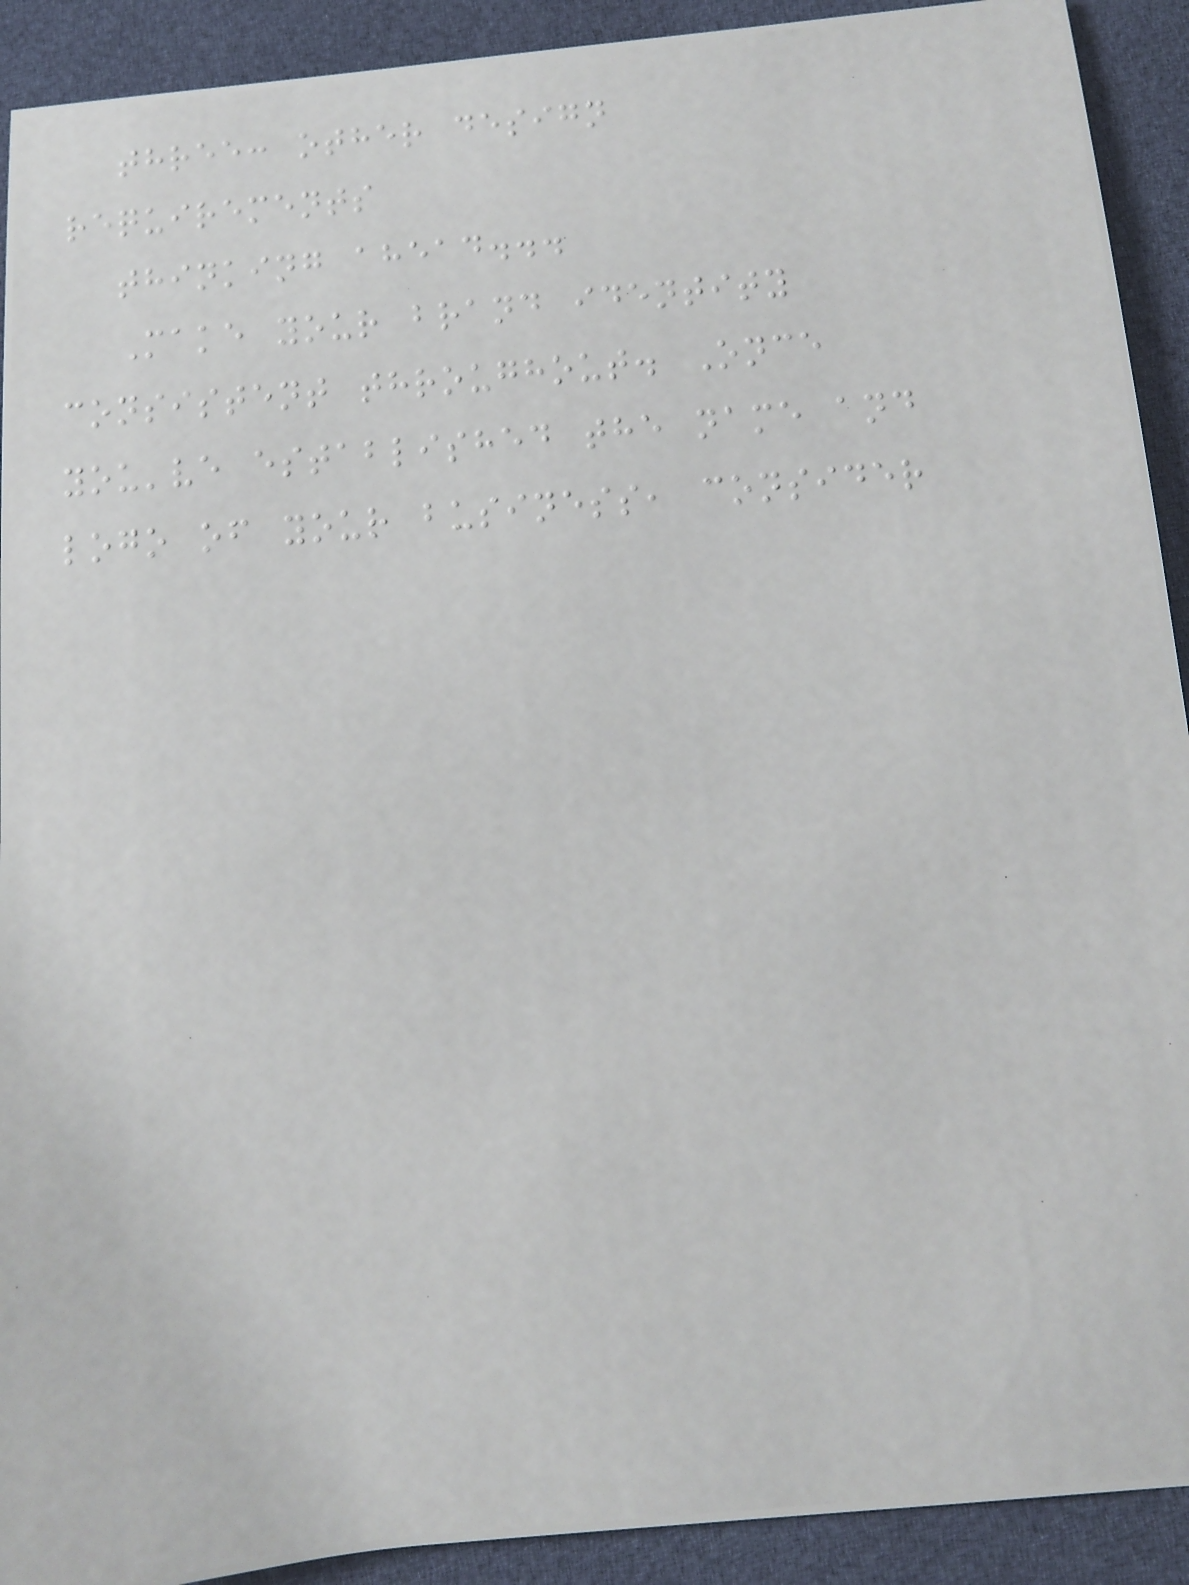three: other design
requirements
thinking ahead...
Make your brand identity
consistent throughout. Once
you've established the name and
logo of your business, consider
